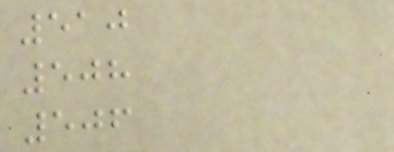510
508
506
